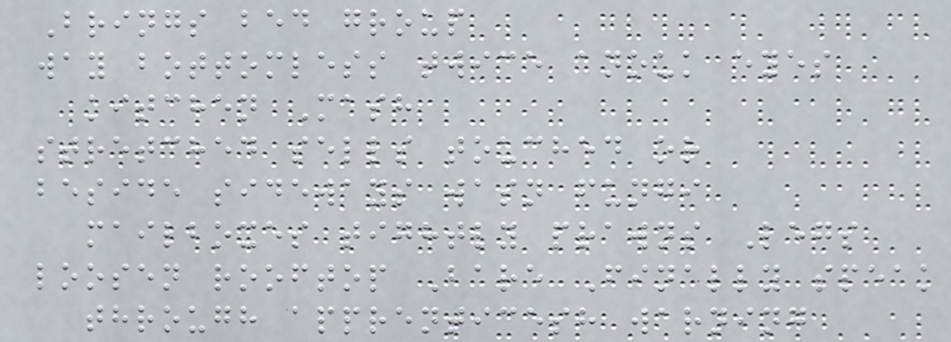Brings bed group
way bottomless twice anouk eyes
kitchen Mash
stretched sells touched or
beside sideways wasn fungi
mailboxes tightly prawns Legs
loosen rooftop Bare Finally speak
through apprenticesh warning
